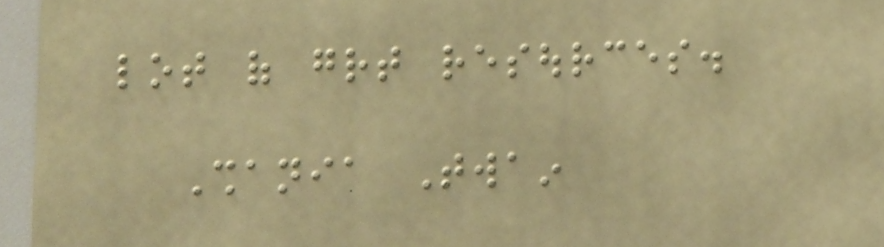lot of great resources.
Shania Twain
